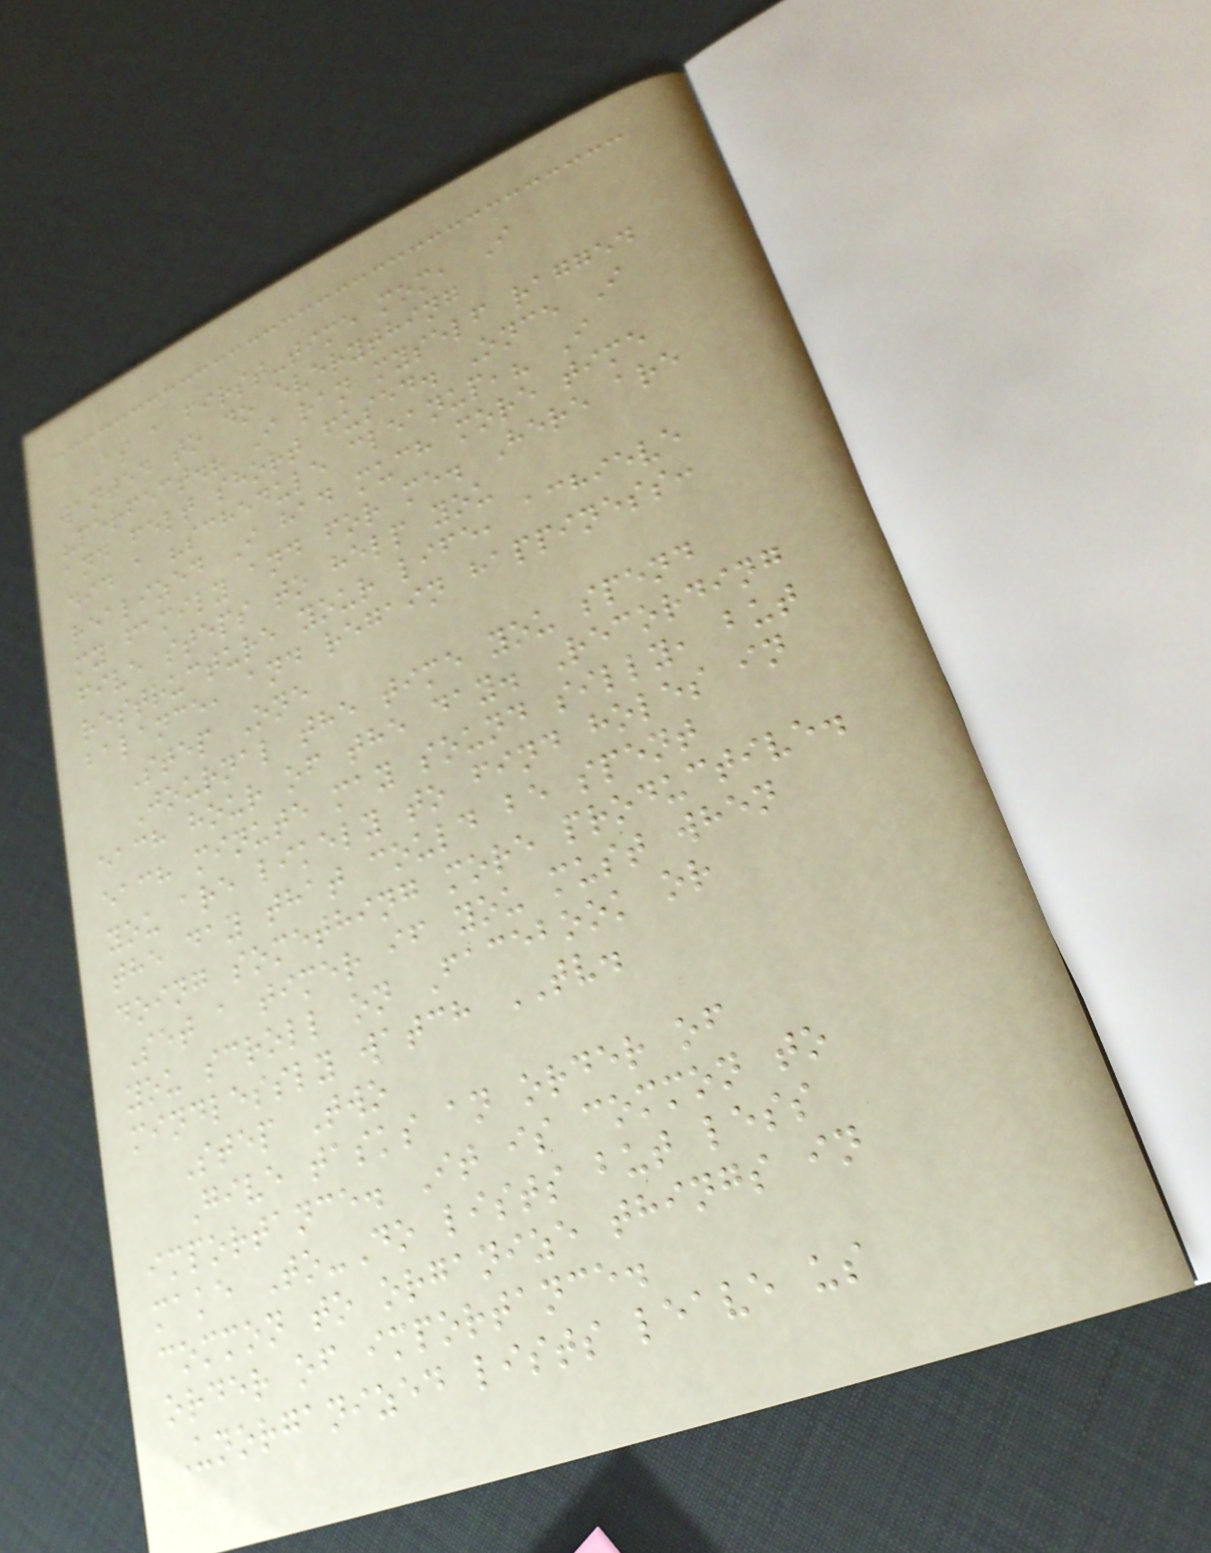As a first-time mom, I
wanted to do everything
"perfect.? I ran myself ragged
and felt short fused. Once I
did a "schedule cleanup,? I
realized I had much more time
my family and for me. Here are
five steps to help you
restructure your life, achieve
balance, and regain happiness:
Step One
Journal the time you spend
each hour of the day. Recording
each minute may sound silly, but
you are likely to find holes in
the day that could be spent
doing something more productive.
Set a timer if you must when
you scroll on Facebook or
mindlessly watch TV.
Step Two
Give tasks an order of
importance. It is common to
make To-Do lists but less
common to organize things in
order of importance.
Unorganized lists leave us
